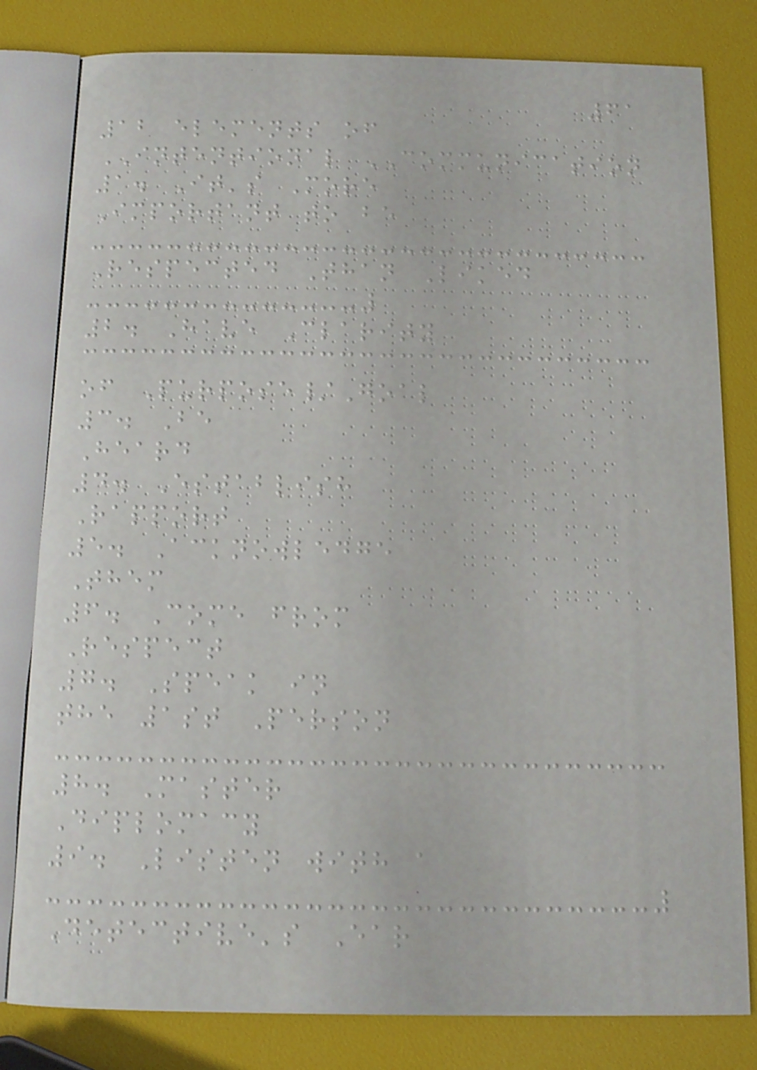61
12 elements of
INTENTIONAL COMMUNICATION
1. It's More
Important to be
Respected Than Liked
2. Have Clarity
of Purpose/Goal
3. Be
Heard
4. Establish
Rapport
5. Acknowledge
Them
6. Come from
Respect
7. Speak in
the 1st Person
8. Master
Diplomacy
9. Listen with a
Detective's Ear
